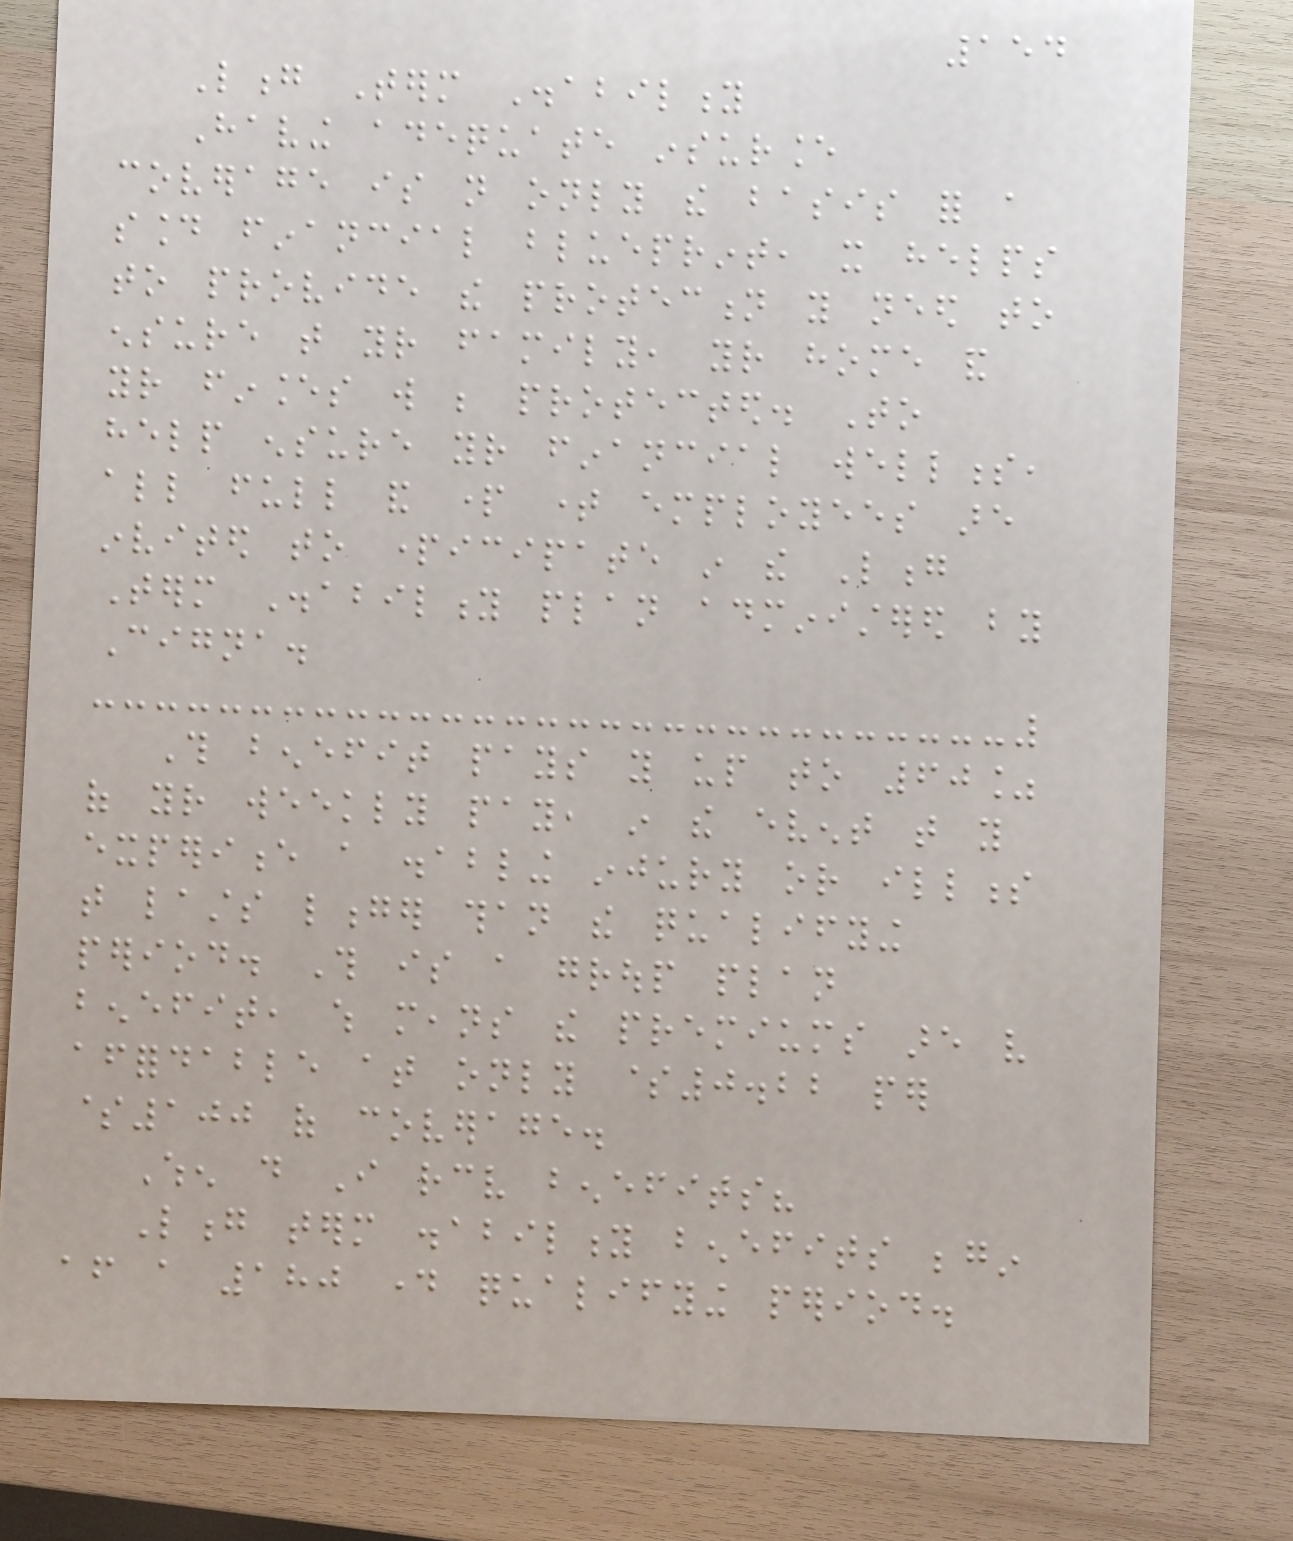154
Long Term Disability
Having adequate insurance
coverage is not only the basis for a
sound financial blueprint, it helps
to provide the protection you need to
ensure that your family, your home and
your finances will be protected. To
help ensure your financial wellness,
all full and part time employees are
invited to participate in the Long
Term Disability plan administered by
Cigna.
This benefit pays you up to 60%
of your weekly pay, in the event that you
experience a disabling injury or illness
that lasts longer than the qualifying
period. This is a group plan
benefit, which means the premiums are very
affordable at only $0.22 per
$100 of coverage.
When do I receive benefits?
Long term disability benefits begin
after a 180 day qualifying period.
